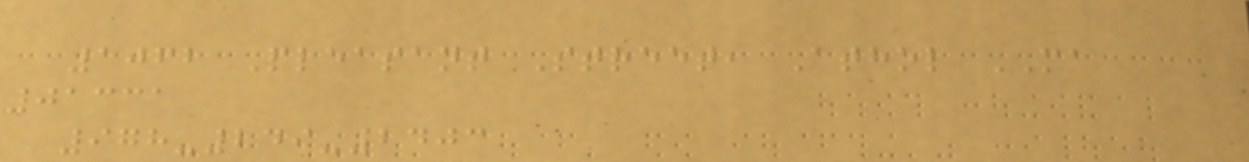1062 Pleasant Street, Athol MA
01331
978-249-2403
